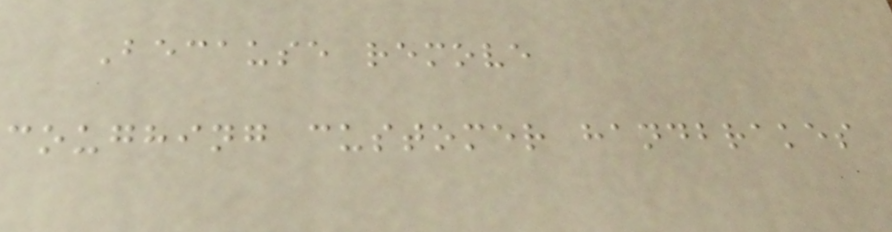Because remove
coughing customer handbrakes
